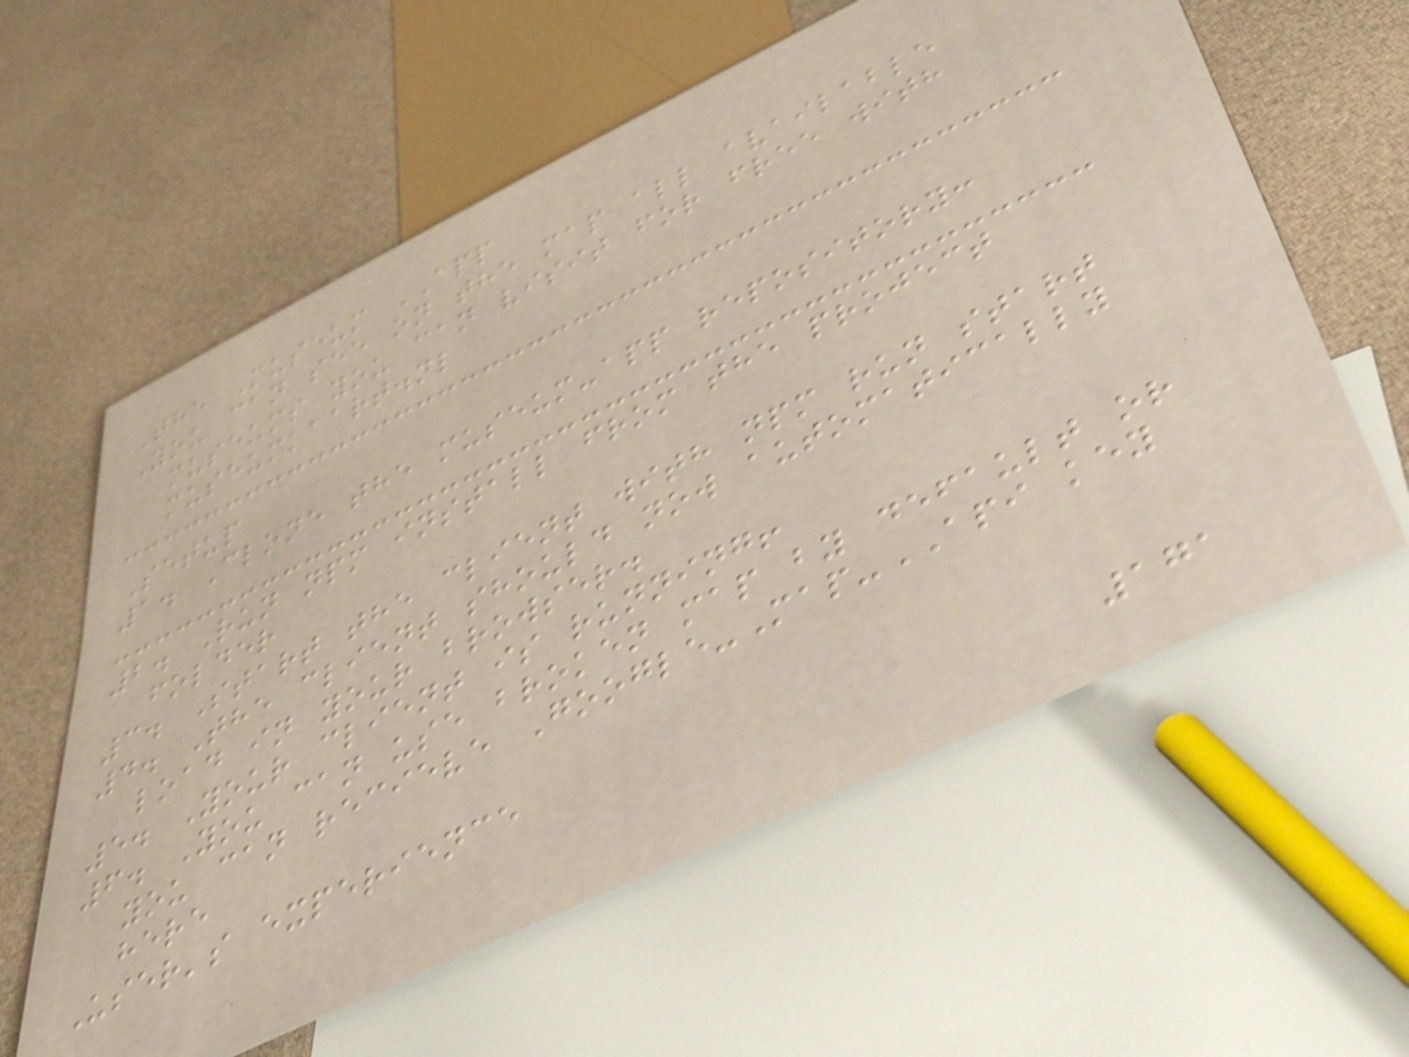The Museum APP
You can see on the map all available
museums you can visit for free with
museumkaart.nl
Setup
1. Clone the museum-app repository:
2. Run npm install from the project
folder
3. Start the client with npm run start
4. The client should now automatically
load in your browser.
5. Your client is running!
6. You can use broken map by default or
you can recieve Google-Map-API key
here
User's experience
171
